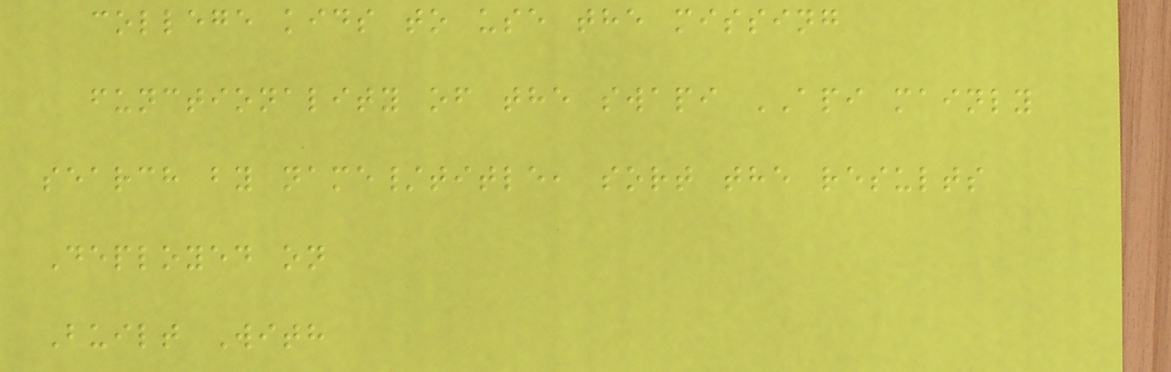college kids to use the missing
functionality of the swapi API mainly
search by name/title, sort the results
Deployed on
Built With
